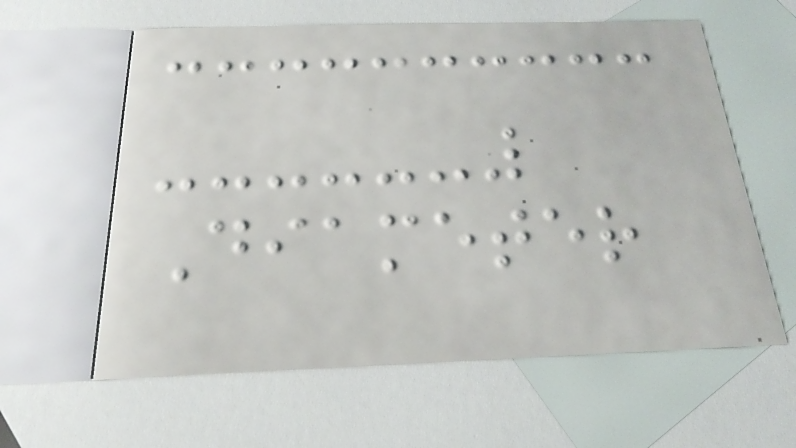Diameter
